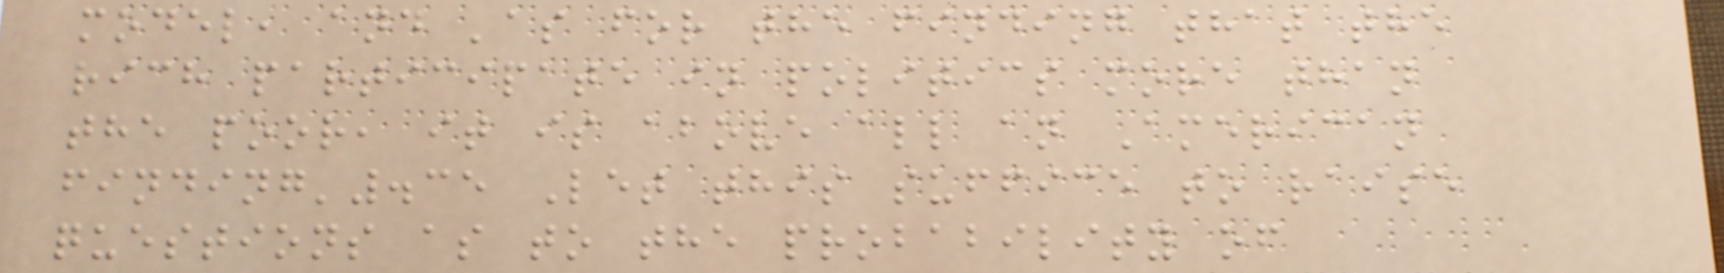model, and 'as for the finding that the
rich participate in politics more than
the poor, it is above all an American
finding'.35 Let this suffice to raise
questions as to the probability of
